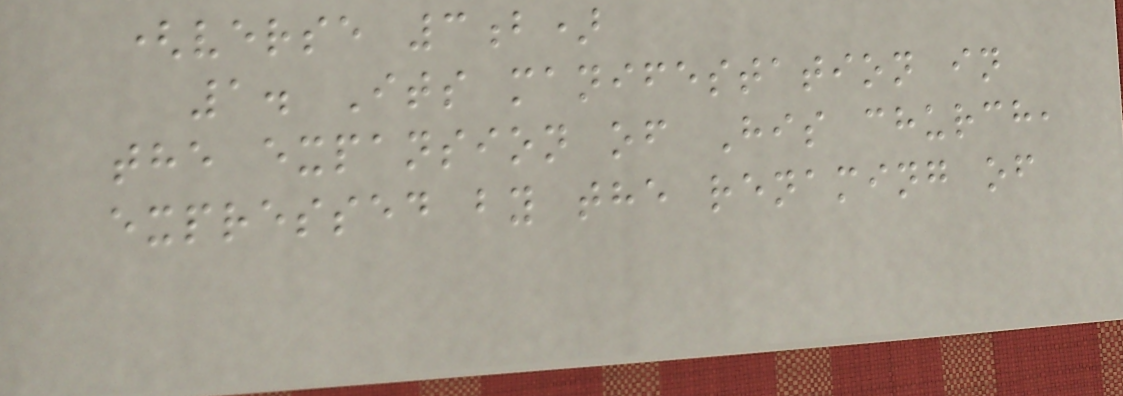(verse 3b)
1. Its manifestation in
the expansion of His church,
expressed by the renaming of
